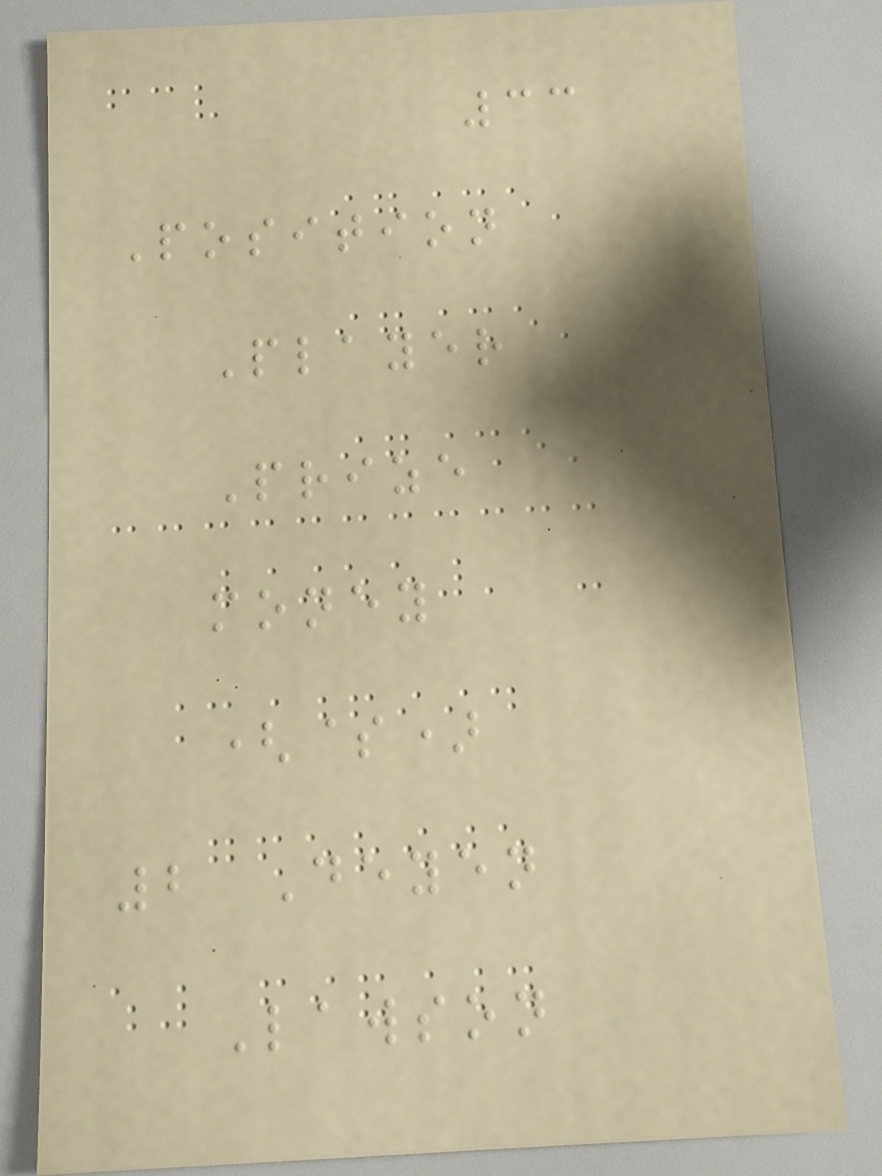33
Position
Player
Prize
money
($)
2 Deyen
Lawson
